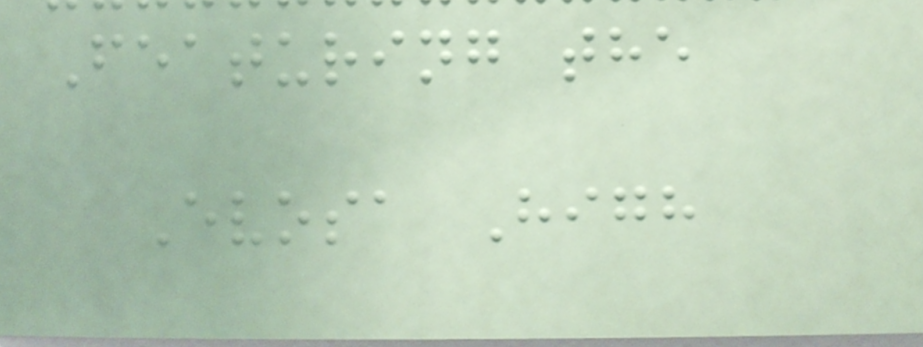Featuring the
Evosa High
